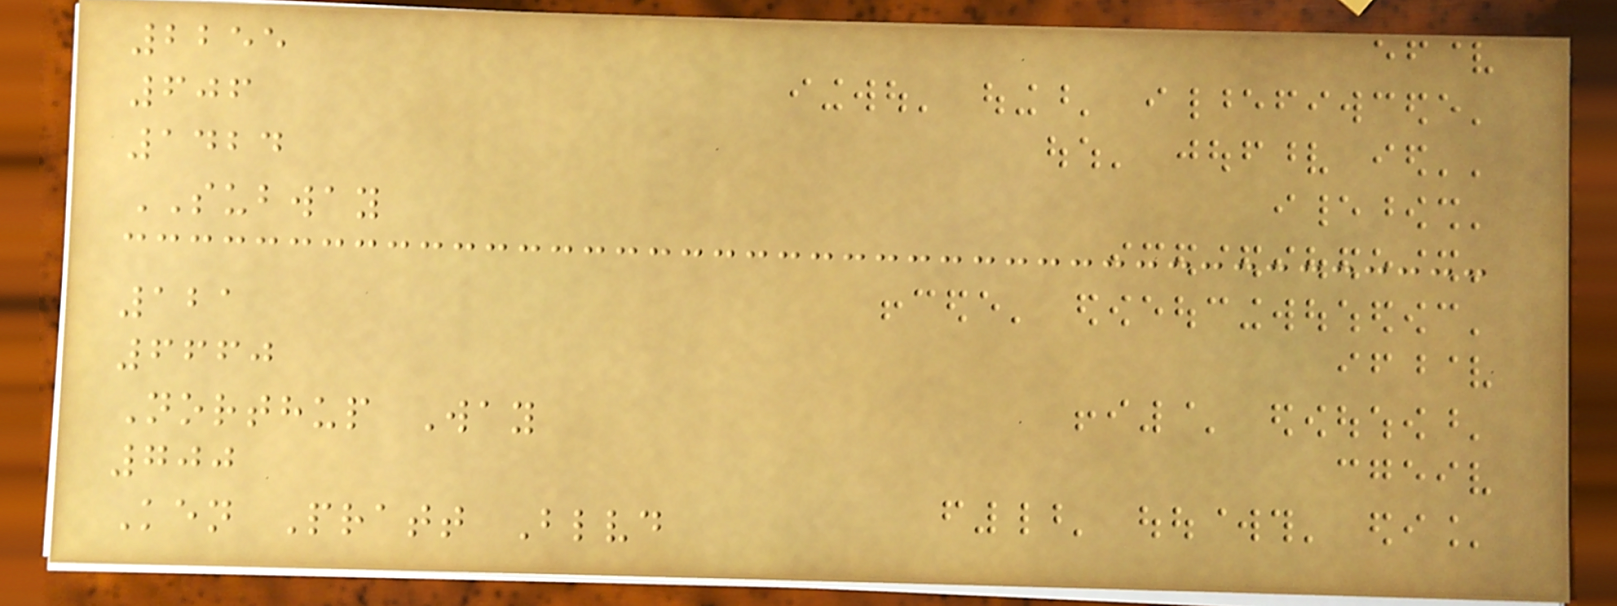2255
606
1424
SUBWAY
121
6660
Northup Way
700
Ken Pratt Blvd
